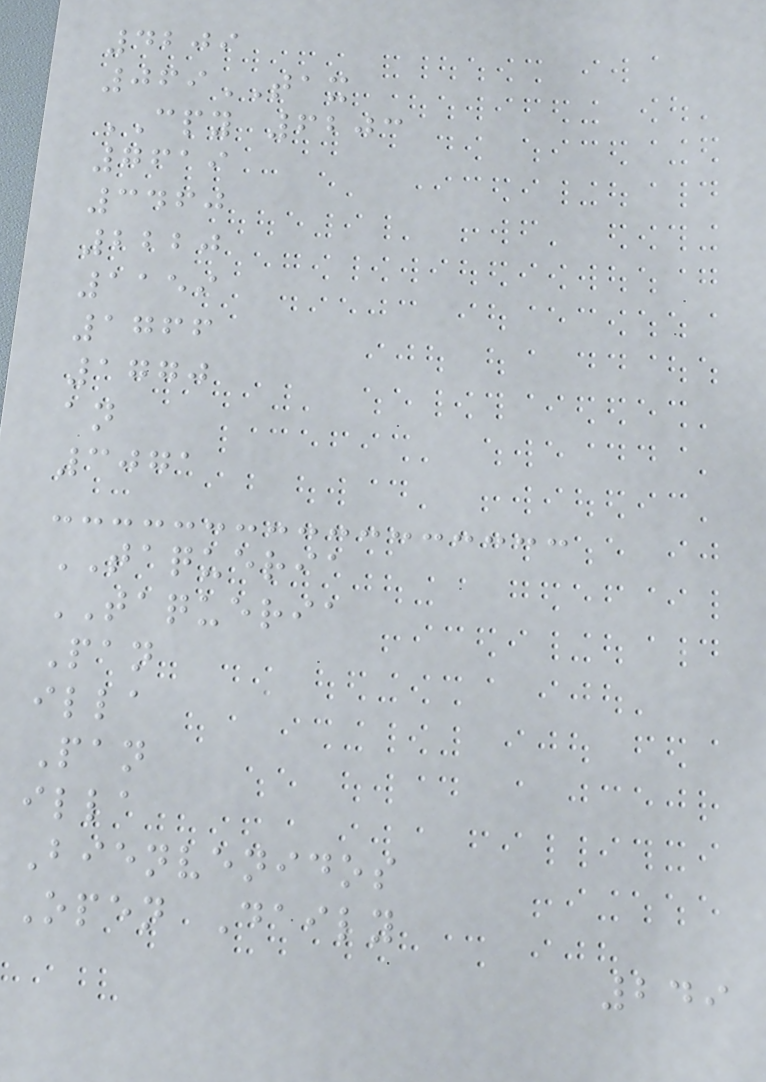4209
069TAX
CPY 6203
7619
3460
2220
1159
1766
1770
an
3071
TAQUERIA
TAQUERIA
Pan
illa
Pan
illa
Bienvenidos
Open Daily
249
